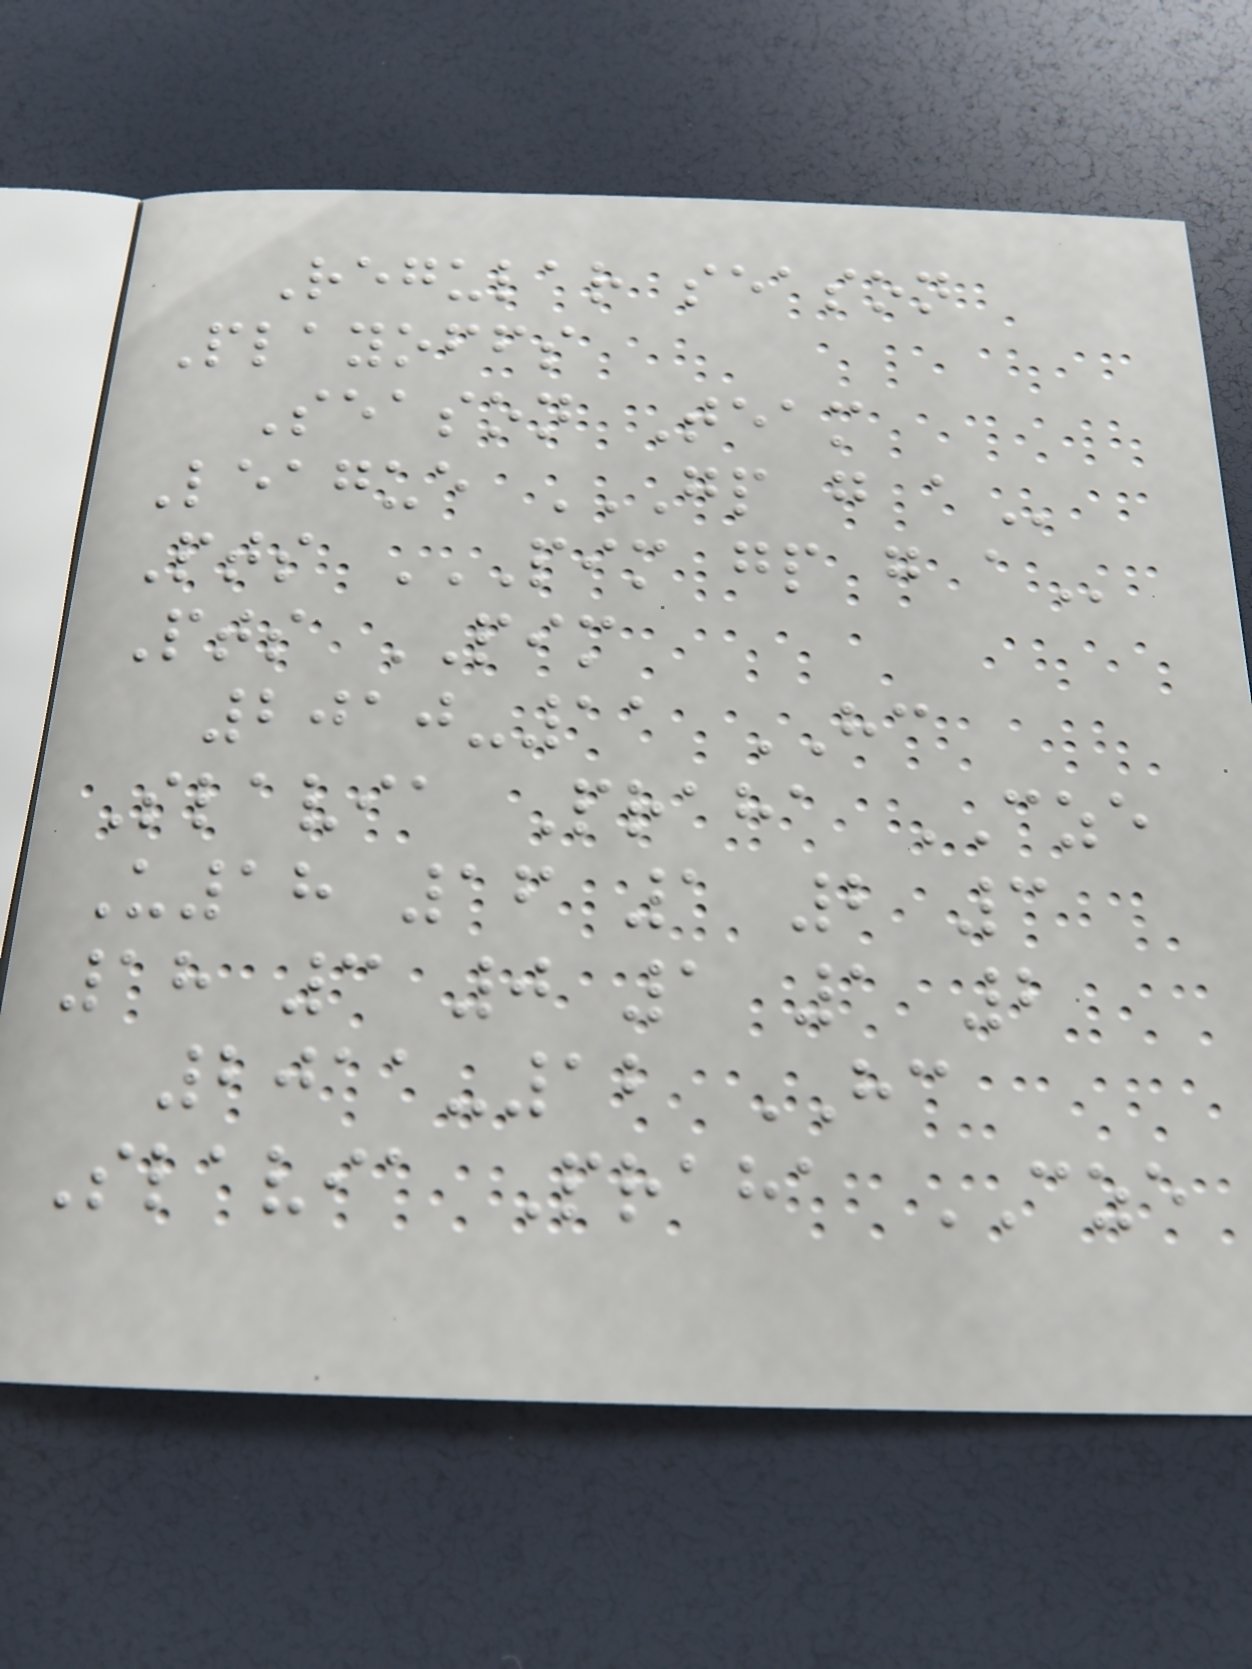Regular season
Playoffs
Season Team
League GP G A
Pts PIM GP G A
Pts PIM
2010-11 HC
Slavia Praha CZE
U18 16 1 2 3
18 3 0 1 1 2
2011-12 HC
Slavia Praha CZE
